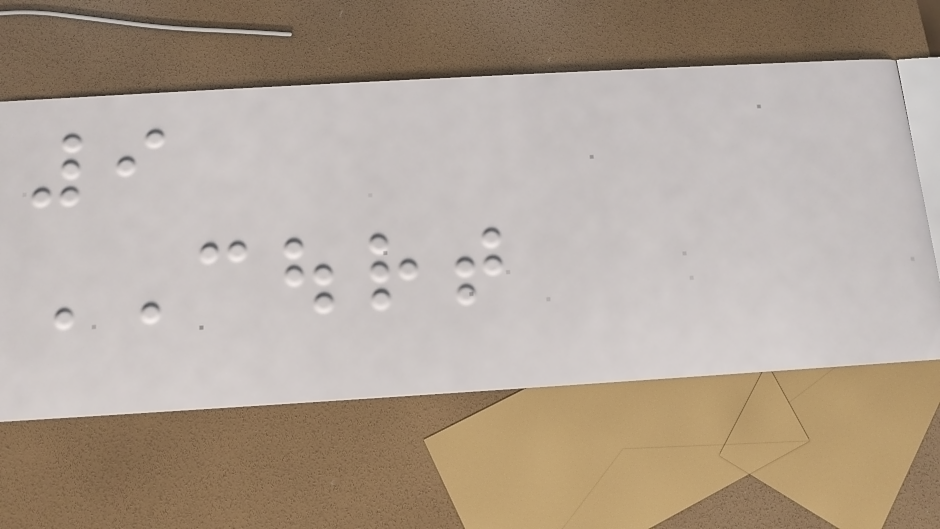9
COURT
